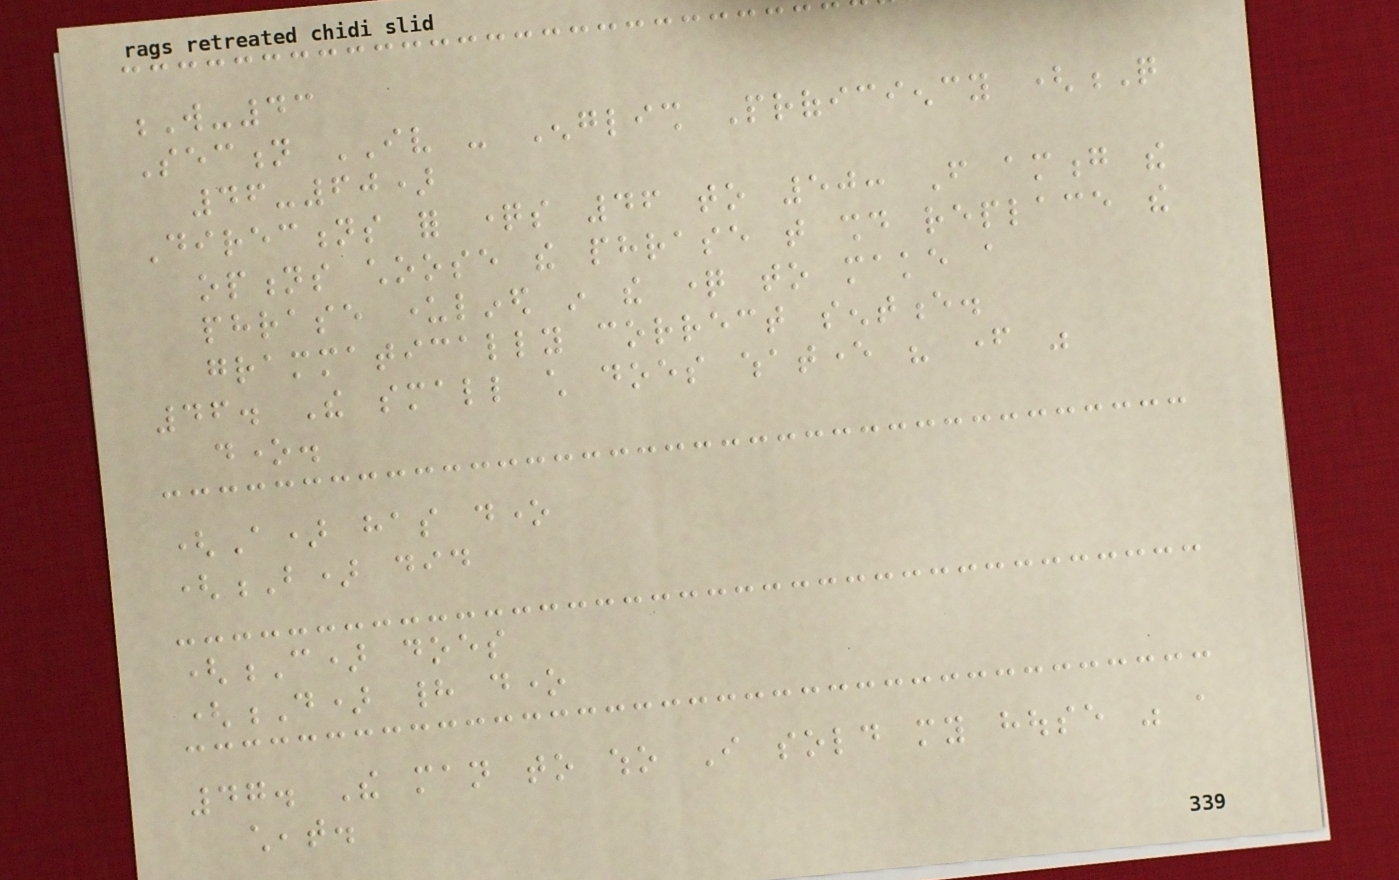W-43
Section IV - English Proficiency (Q
46-60)
Directions for questions 46 to 50: From among the
options choose the phrase that should replace the
phrase underlined in the question to make a
grammatically correct sentence.
46. The small child does whatever his father was
done.
(A) has done
(B) did
(C) does
(D) had done
47. The man to who I sold my house was a
cheat.
